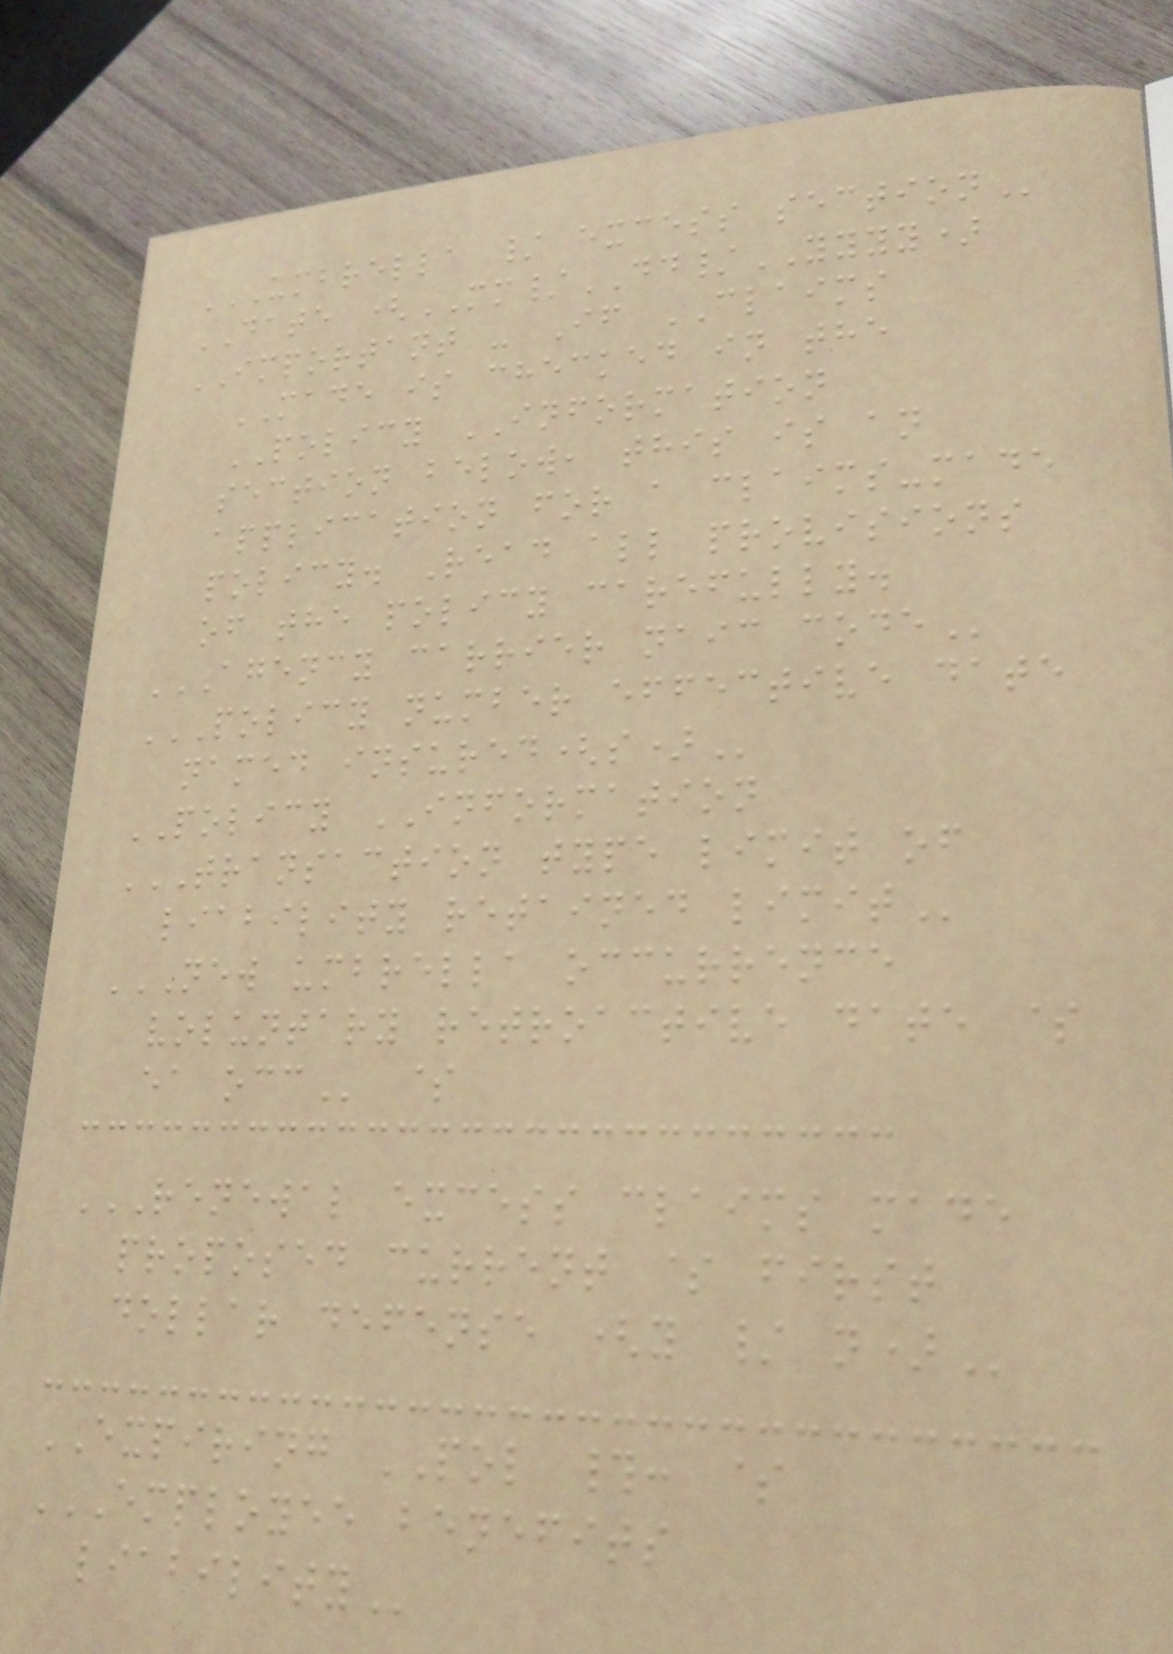UMBRELLA / EXCESS SECTION
DATE (MM/DD/YYYY)
IMPORTANT - If CLAIMS
MADE is checked in the
POLICY INFORMATION
section below, this is an
application for a claims-made
policy. Read all provisions
of the policy carefully.
AGENCY CARRIER NAIC CODE
POLICY NUMBER EFFECTIVE DATE
NAMED INSURED(S)
POLICY INFORMATION
TRANSACTION TYPE LIMIT OF
LIABILITY RETAINED LIMIT
NEW UMBRELLA OCCURRENCE
VOLUNTARY RETROACTIVE DATE $
EA OCC $
RENEWAL EXCESS CLAIMS MADE
PROPOSED CURRENT $ FIRST
DOLLAR DEFENSE (Y / N)
EXPIRING POL #: $
EMPLOYEE BENEFITS
LIABILITY
